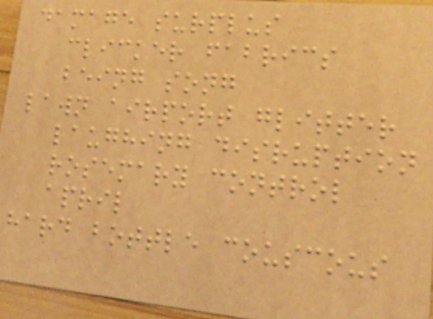damage surplus
clicker fabrics
being song
lawn airport glitter
laughing disruption
rosemary control
april
hard bottle couscous
